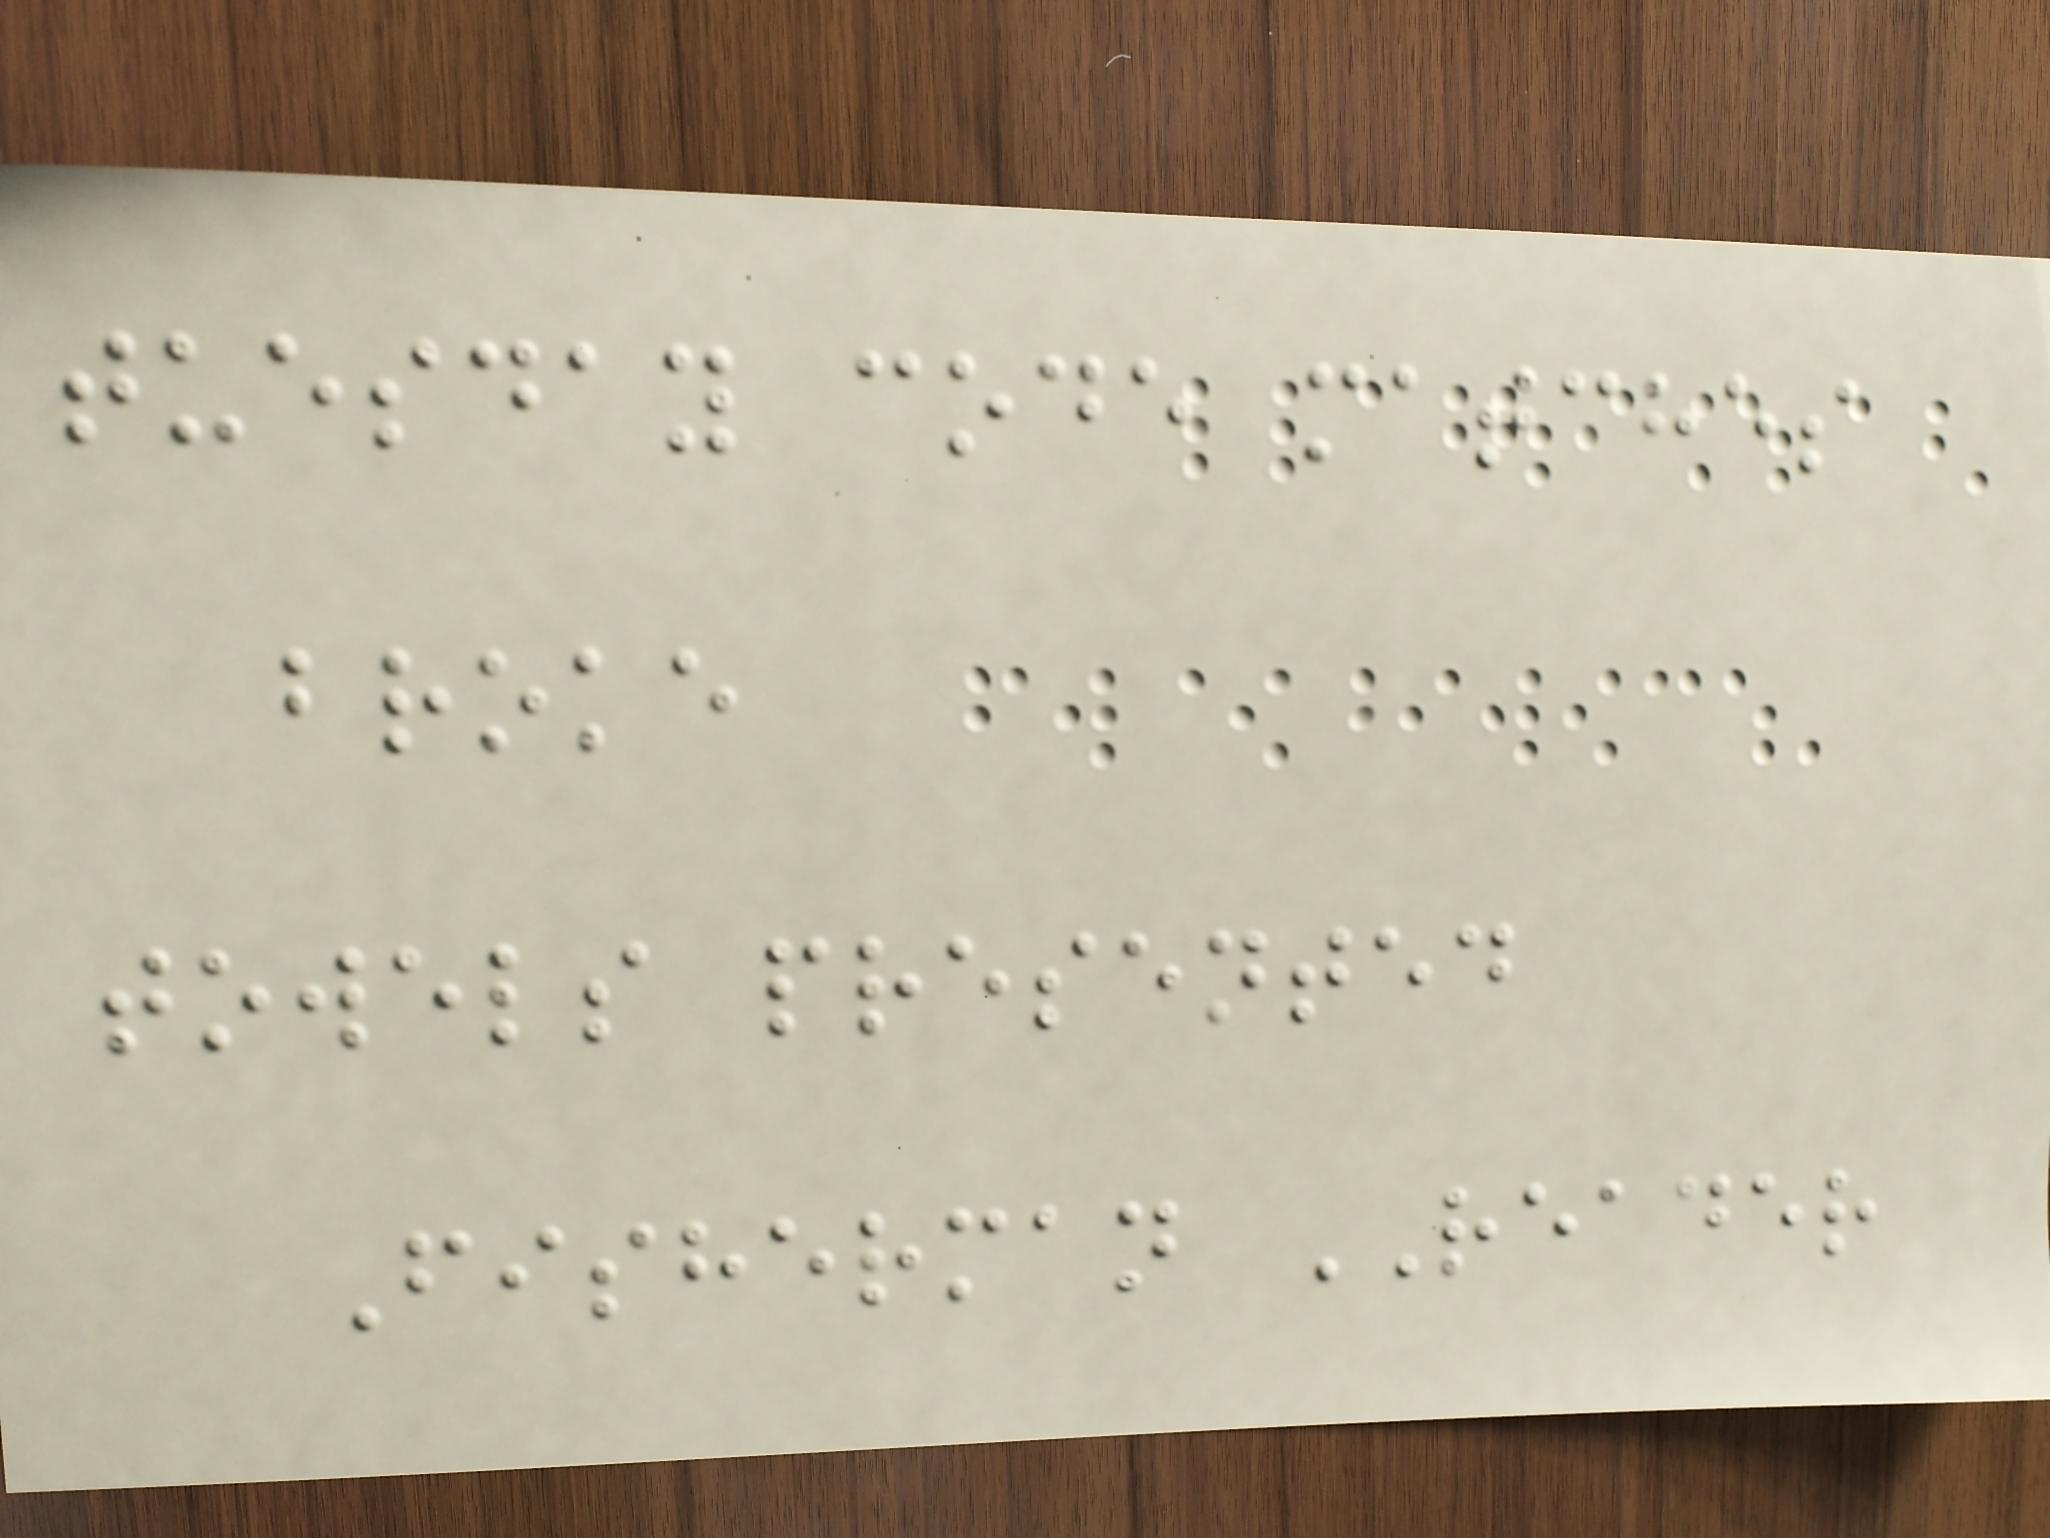tuesday code matches
broke
towels presented
Fisherman READER
